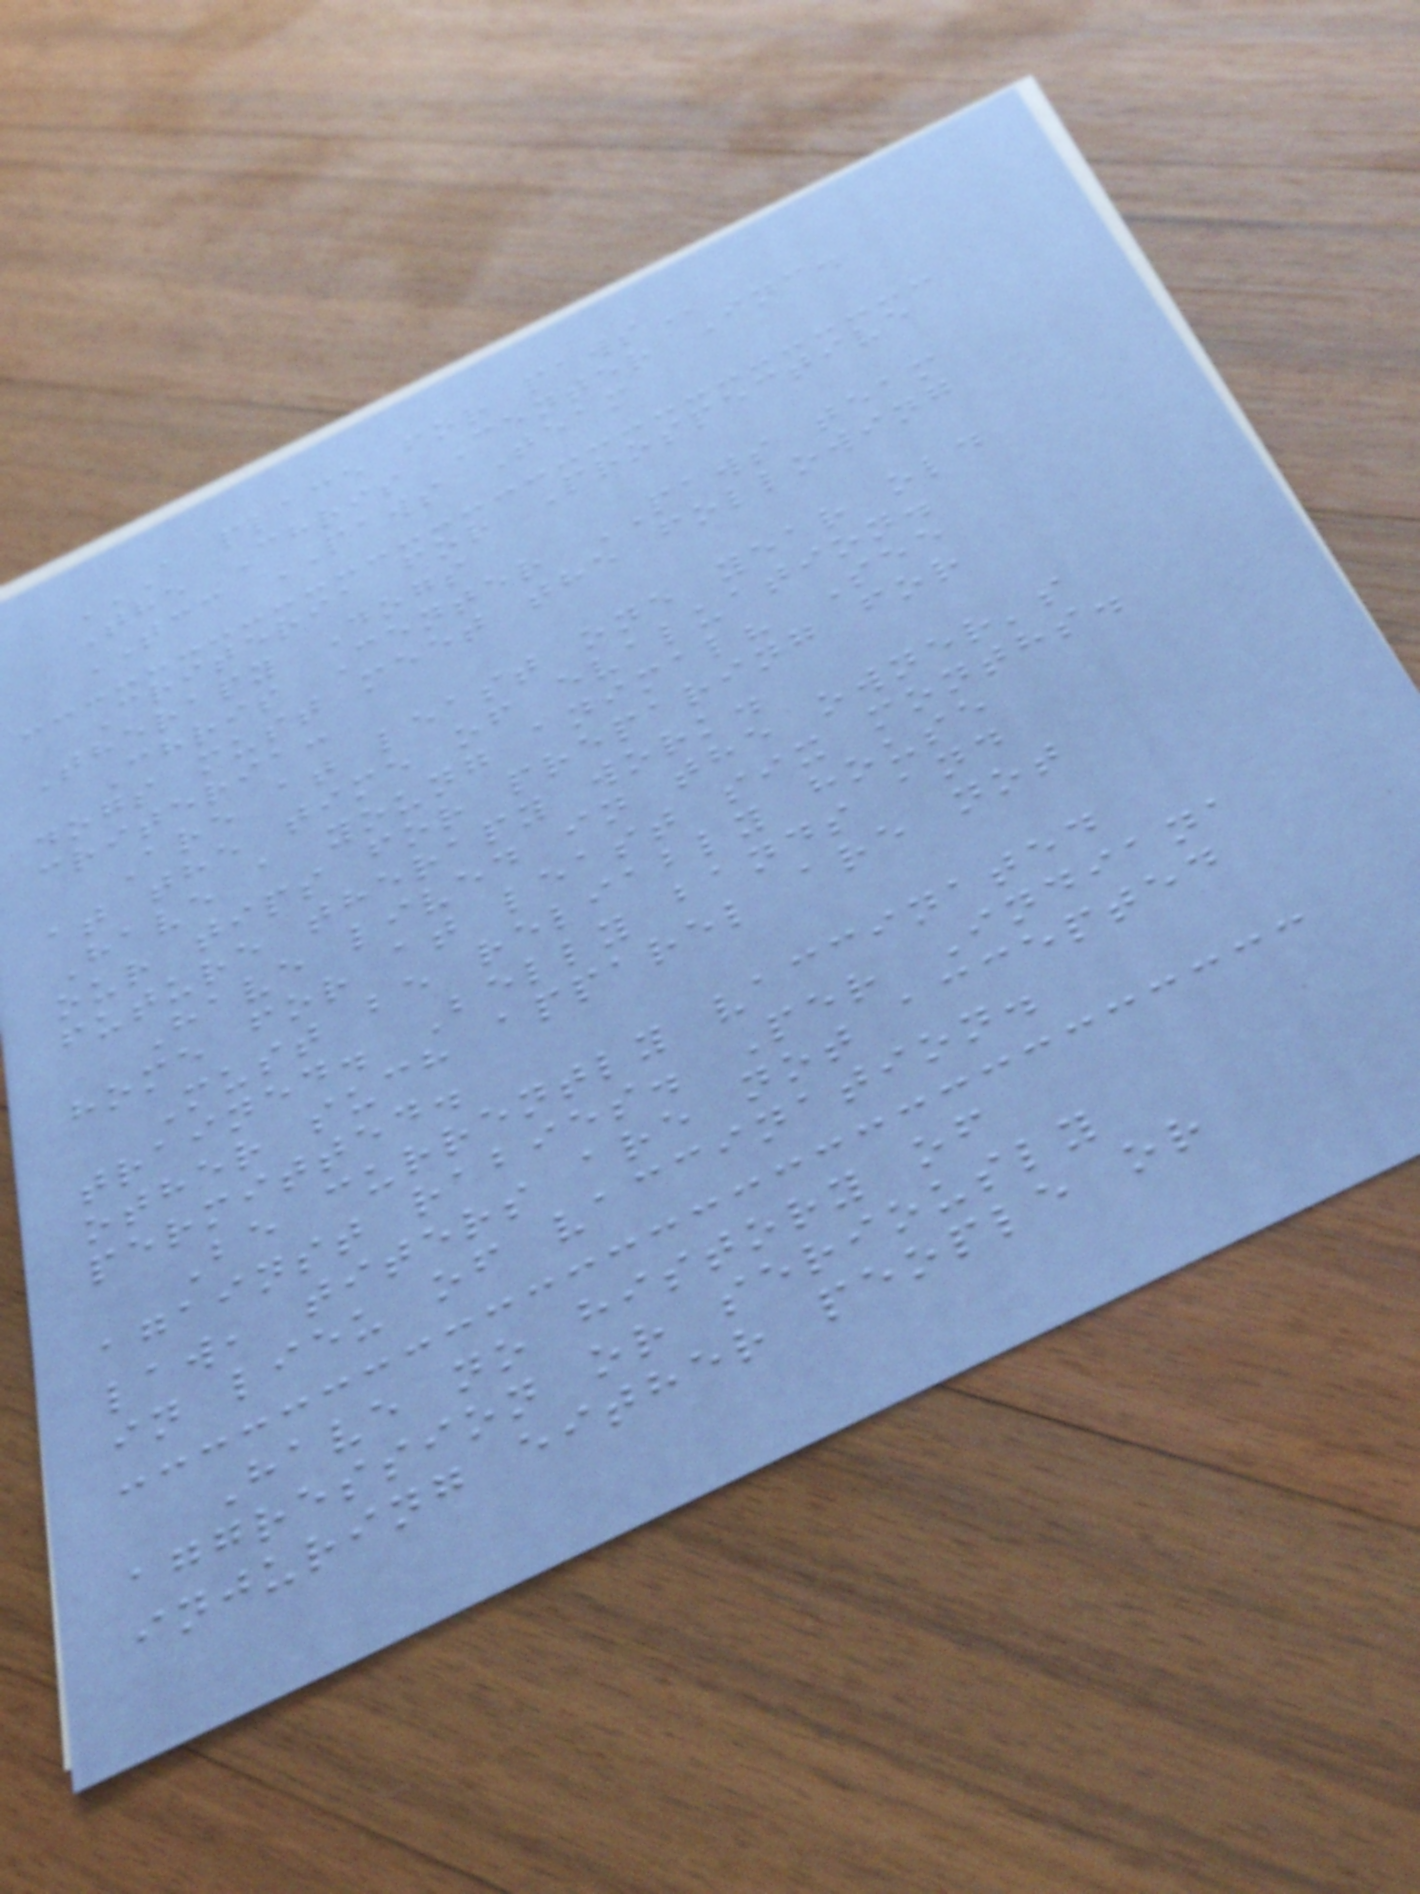A PLACE FOR PAWS
The Chris Center Inc.
TCC PAWS Team
Criteria for Prospective
Therapy Dogs
Chris Center PAWS team
dogs must meet the following
criteria:
Are at least one year old
at the time of evaluation.
Have a young animal? See
our tips for preparing for
future therapy work.
Have lived in the owner's
home for at least six months.
Must be reliably house
trained. Belly bands and
other such apparel are not
permitted.
Be currently vaccinated
against rabies. Per Indiana
law, titers are not accepted
in lieu of vaccination.
Have no history of
aggression or seriously
injuring either people or
